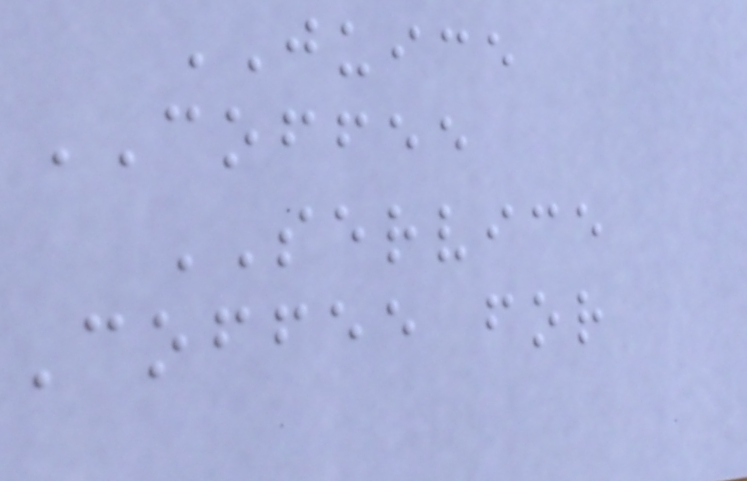JUICE
COFFEE
SERVICE
Coffee for
